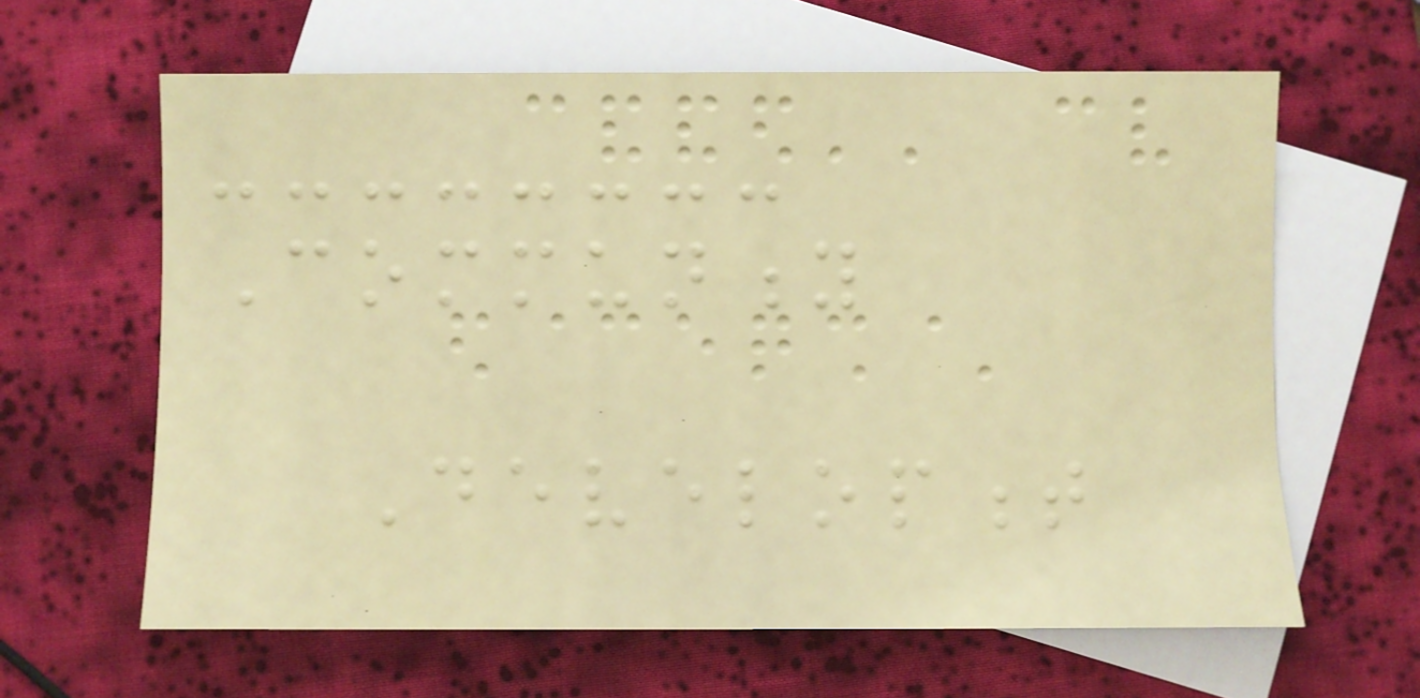Community
Development
